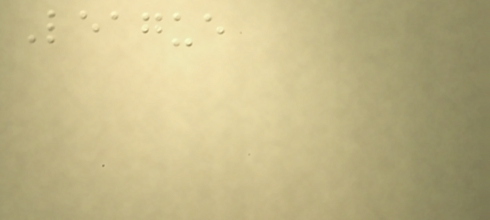League
